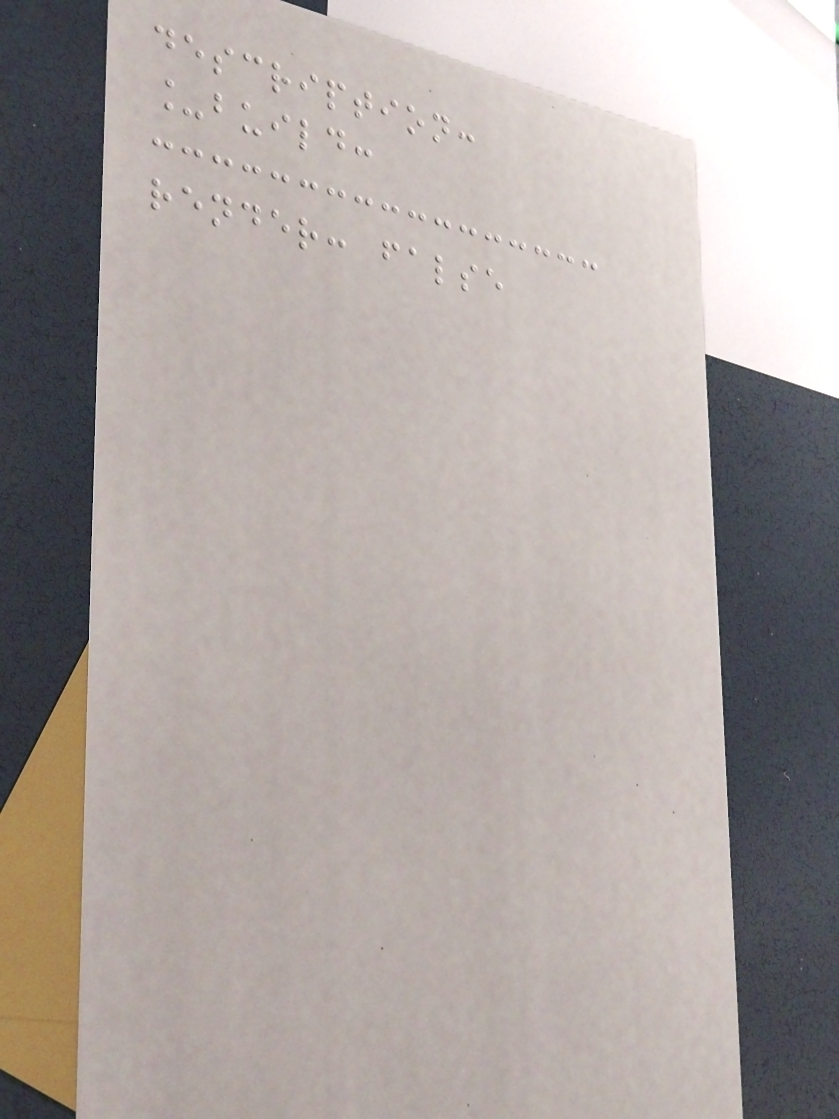description:
_build:
render: false
